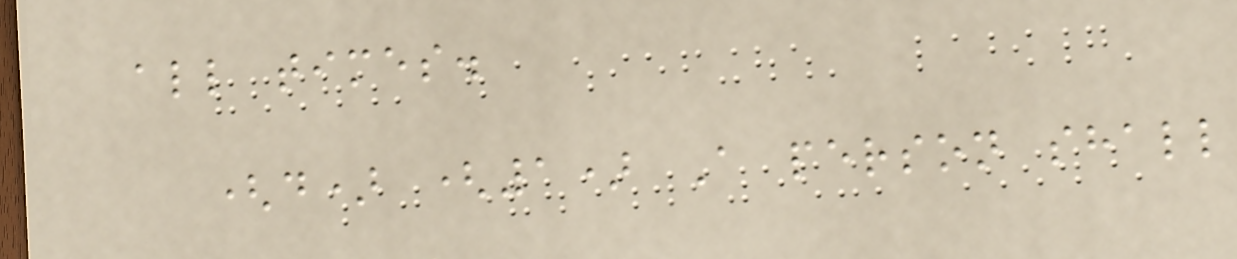all times.
(d) (1) A person shall
